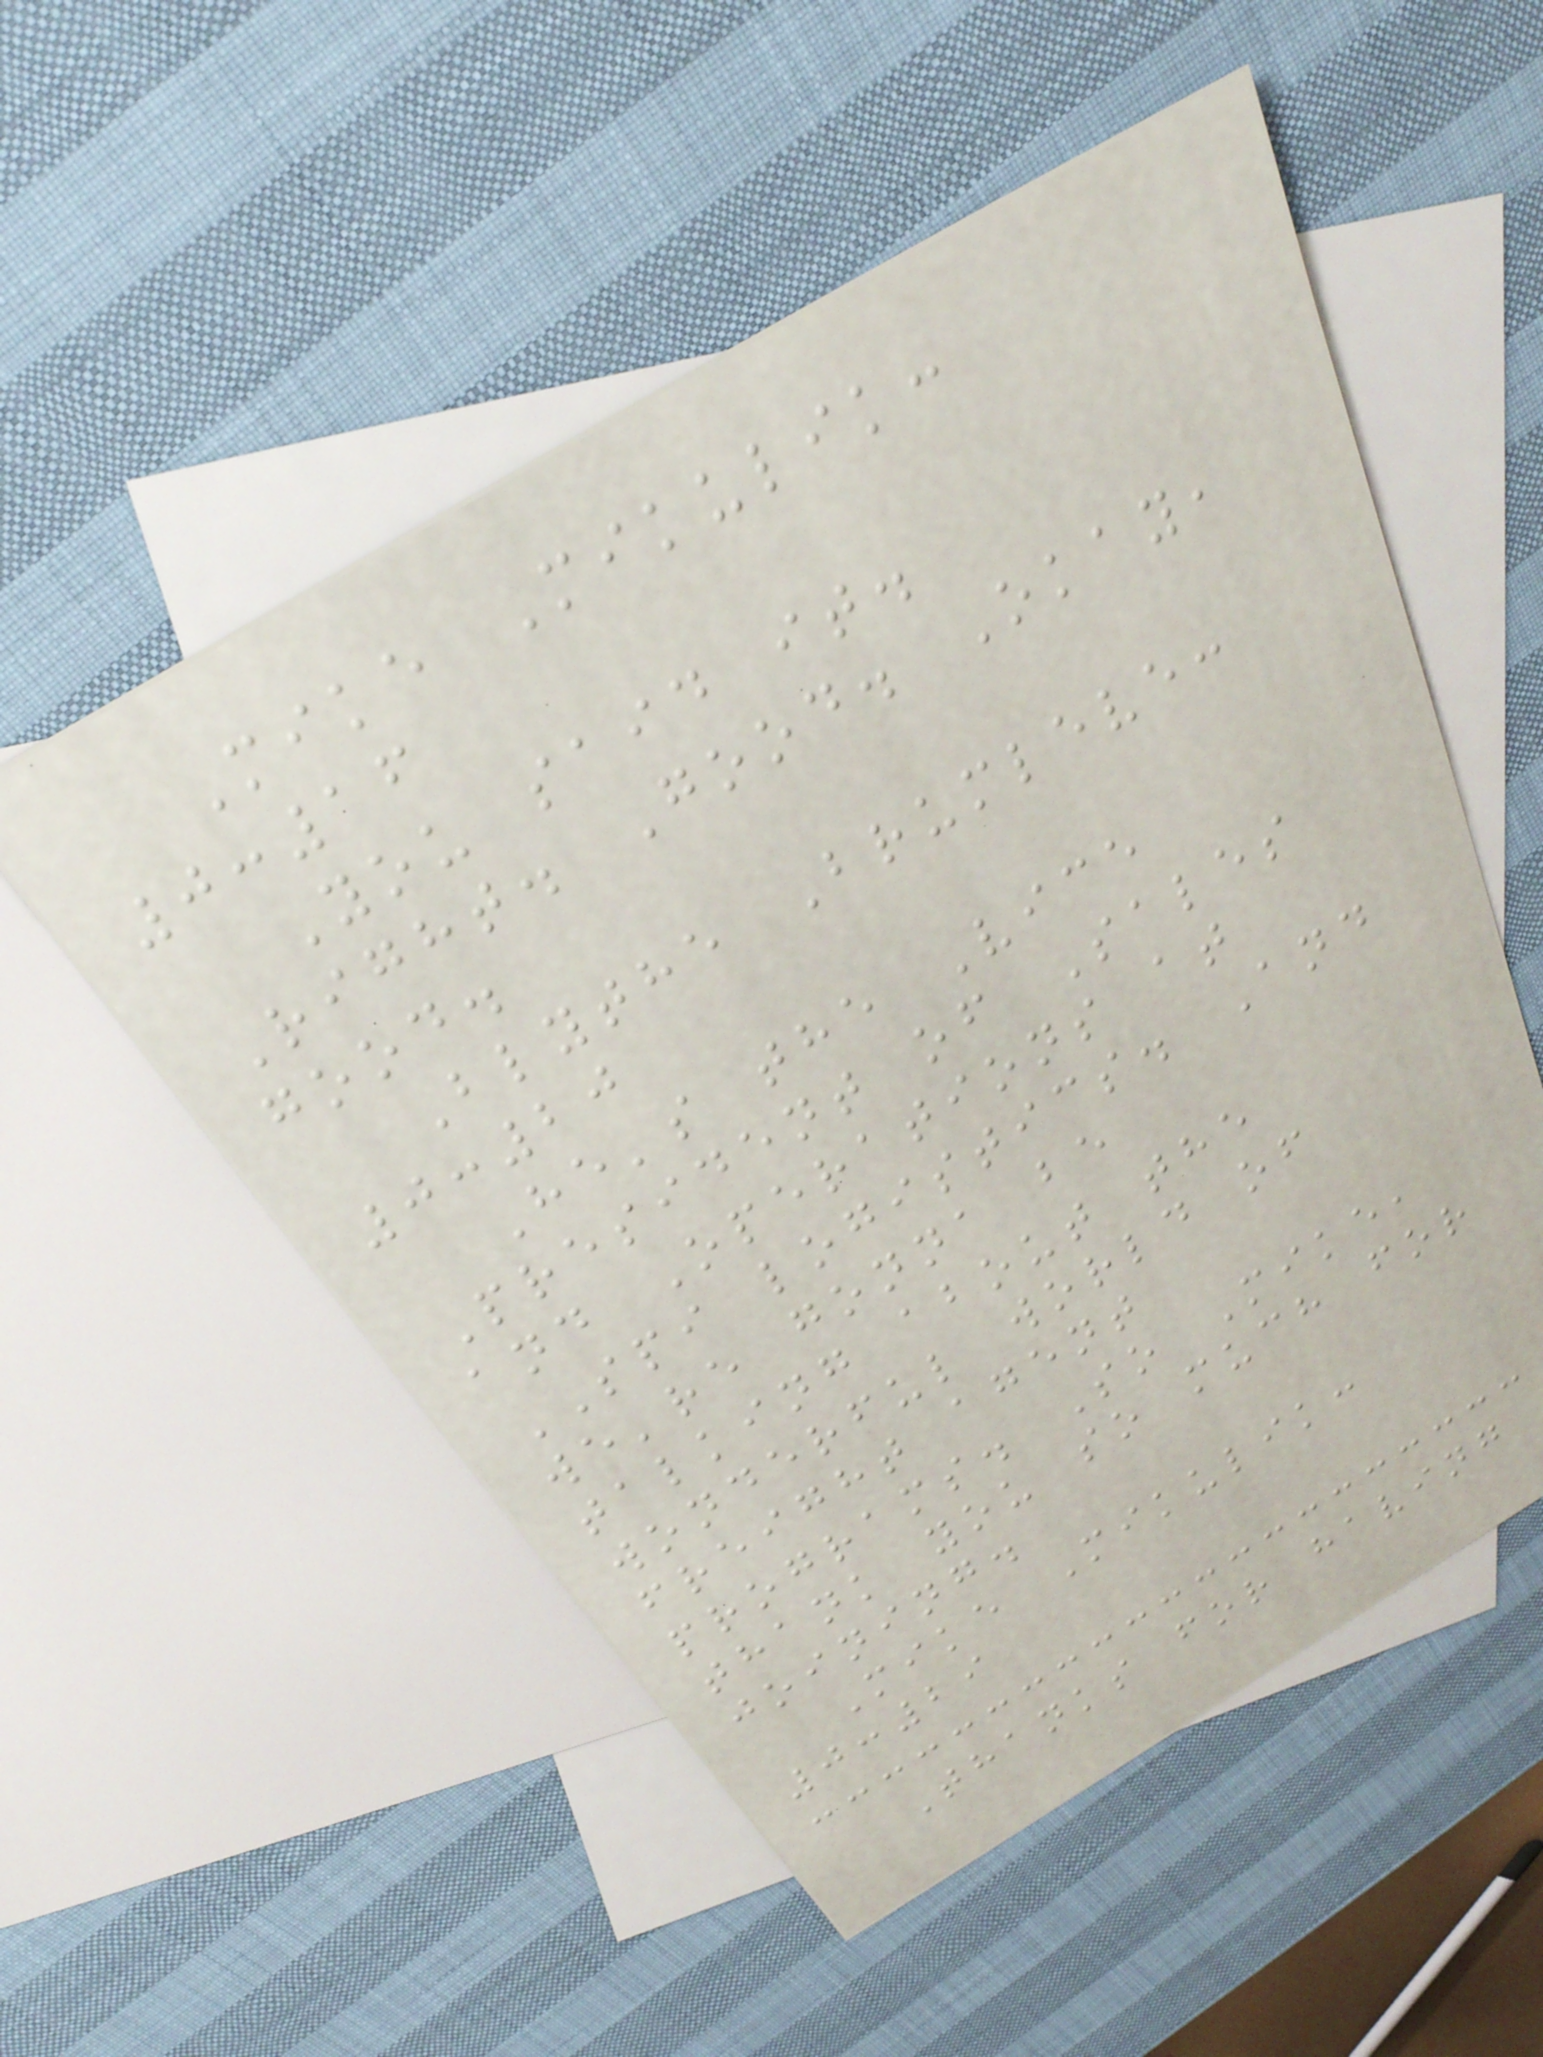Mike Mikulik:
0:16
You said it.
Right. Good. Okay,
good.
Blythe Brumleve:
0:20
He's the Vice
President of Sales
and Operations at
SPI logistics. And
we're gonna be
talking about the
wonderful world of
freight agent
programs. So Mike,
thank you so much for
joining.
Mike Mikulik:
0:29
Thanks for having
